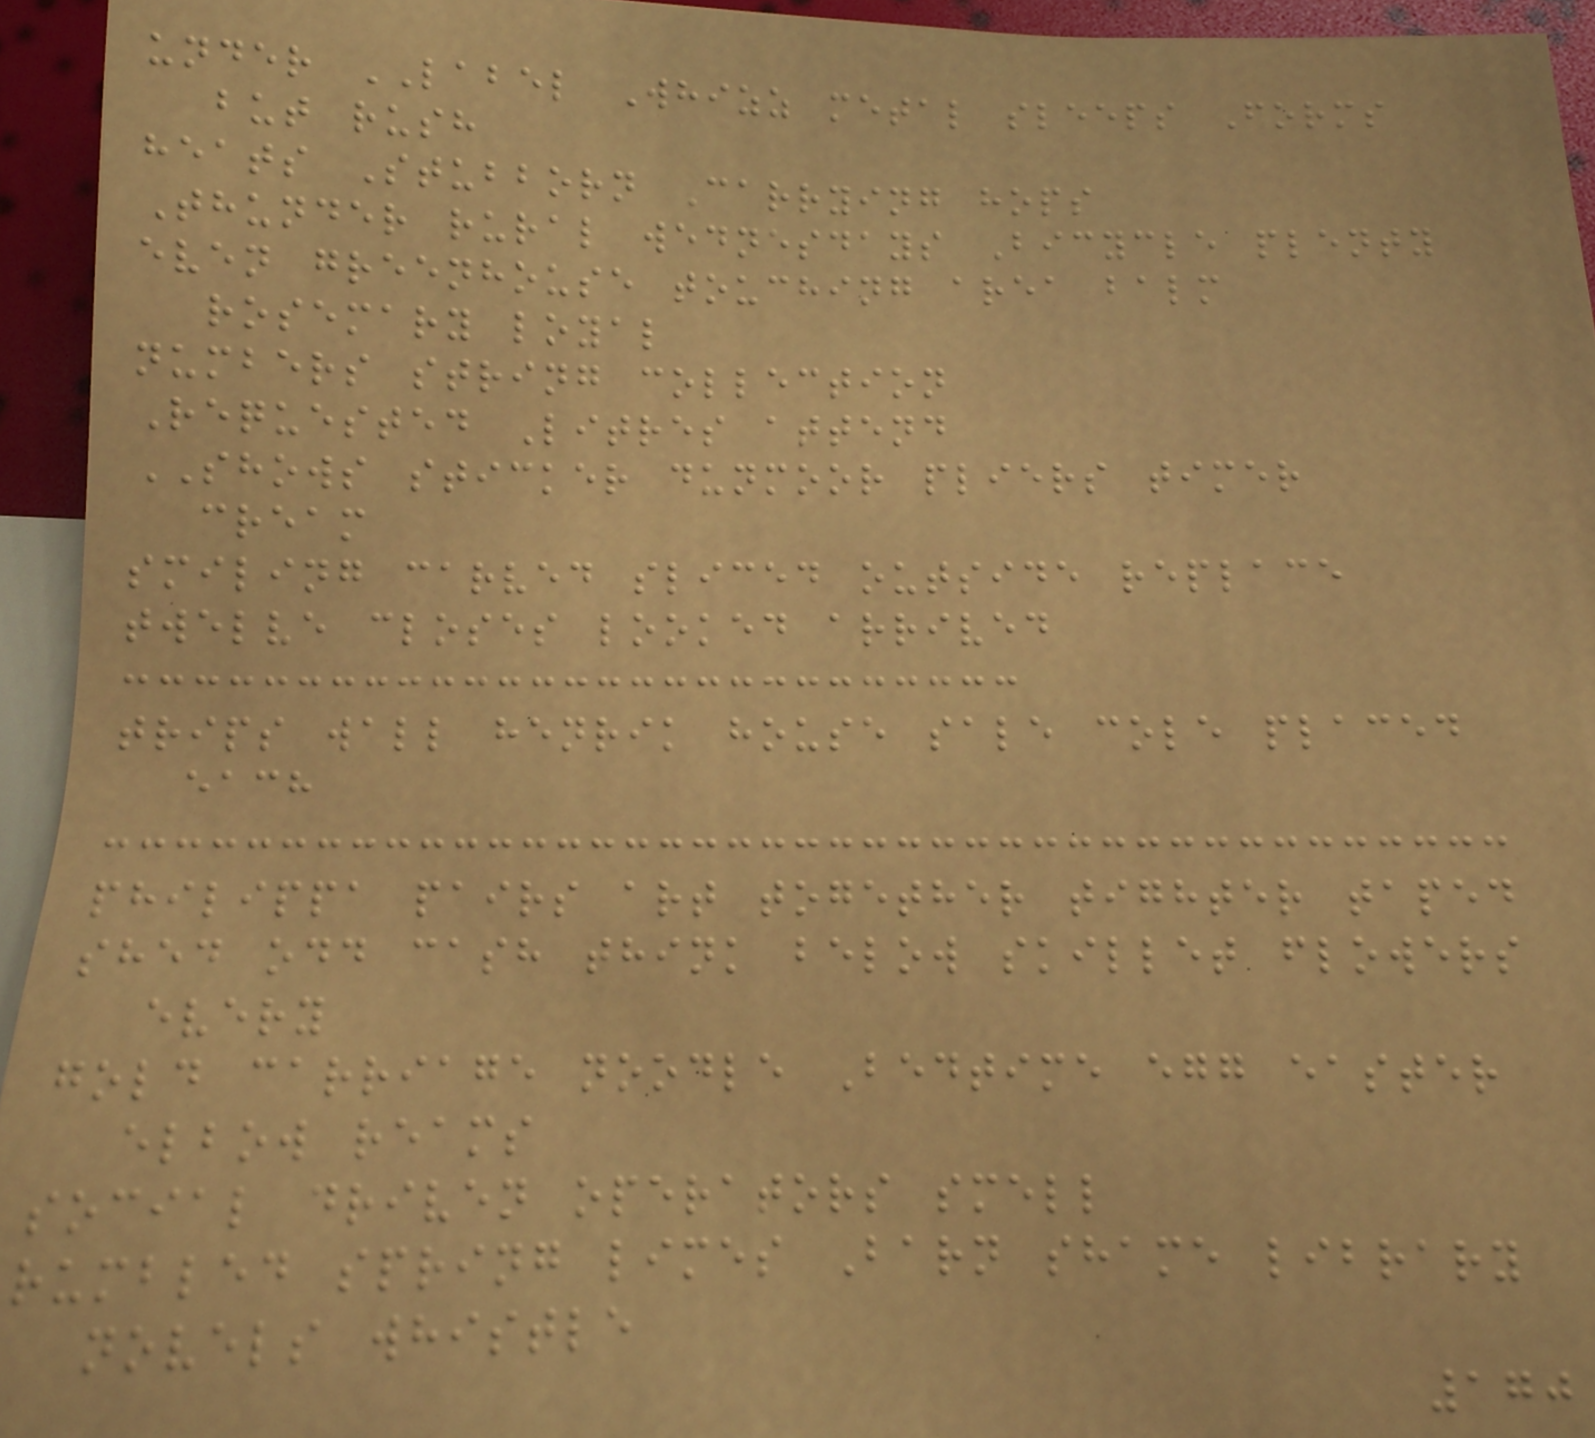under LABEL Whizz metal sleeps Forms
but rush
heats Stubborn Carrying hops
Thunder rural wednesdays Bicycle plenty
even greenhouse touching area balm
rosemary loyal
numbers string collection
Requested Litres attend
SHOWS sticker dunmoor pliers timer
cream
smiling carved sliced outside replace
twelve closes looked arrived
trips wall henrik house sale cole placed
each
philippa pairs art together tighter taped
shed odd cash think below skillet flowers
every
gold carriage noodle Bedtime egg easter
elbow reams
social driven operators smell
rumbled spring limes Barn shame library
novels whistle
170
